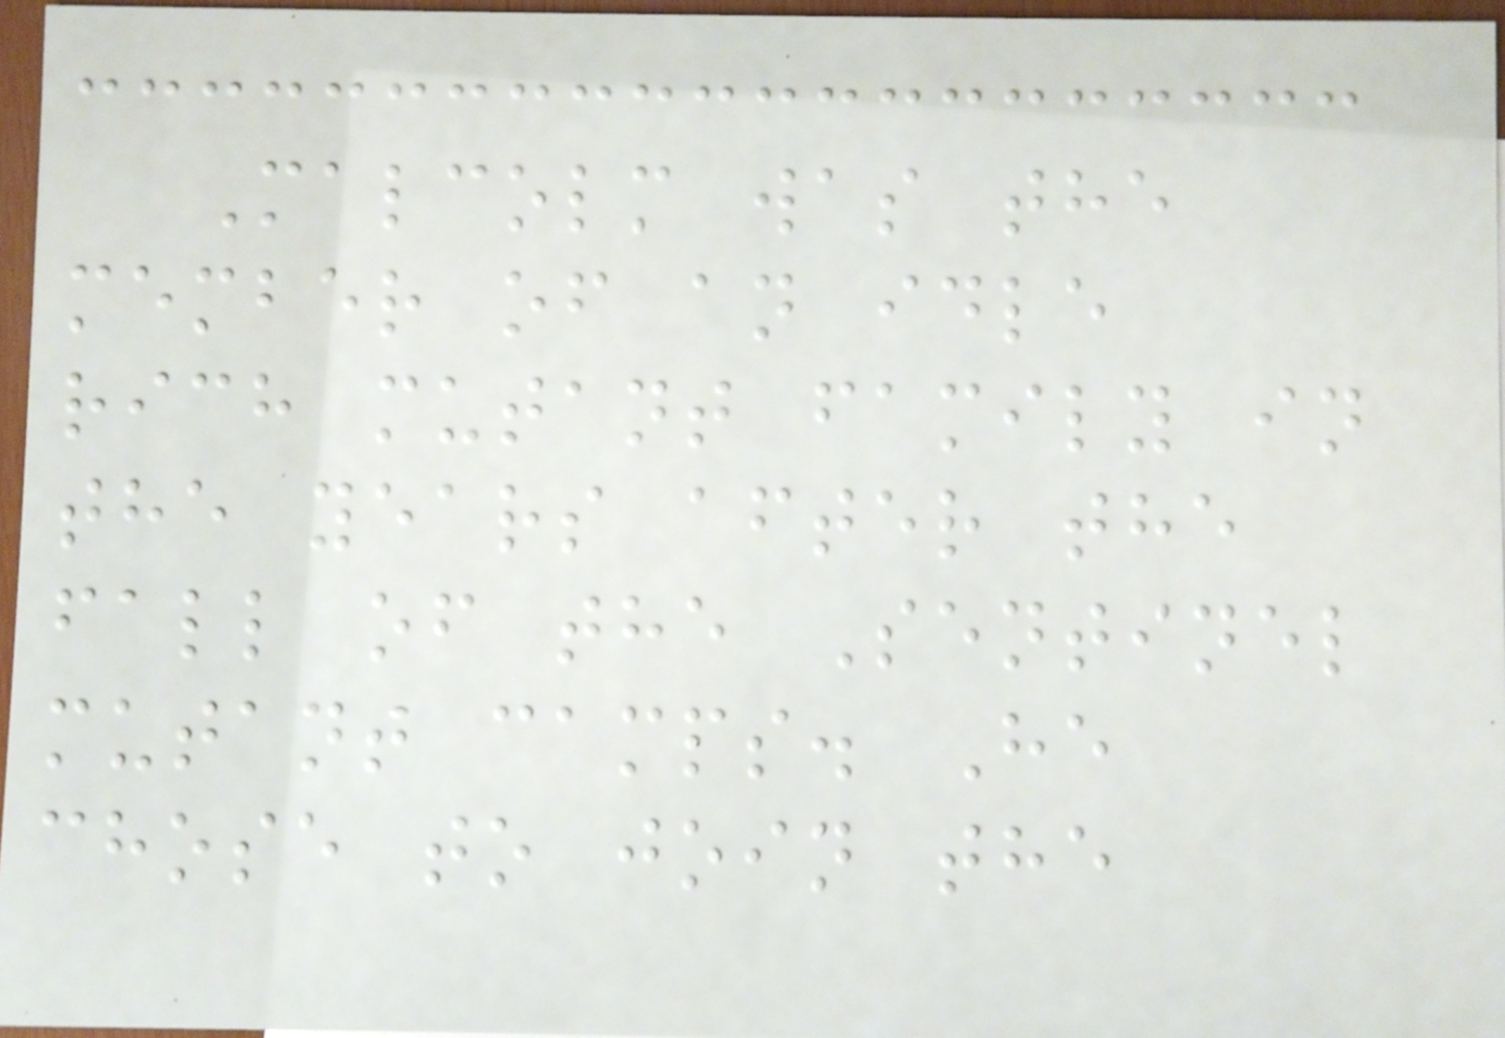Malcolm was the
member of an idle
rich mutant family in
the years after the
fall of the Sentinel
mutant camps. He
chose to join the
